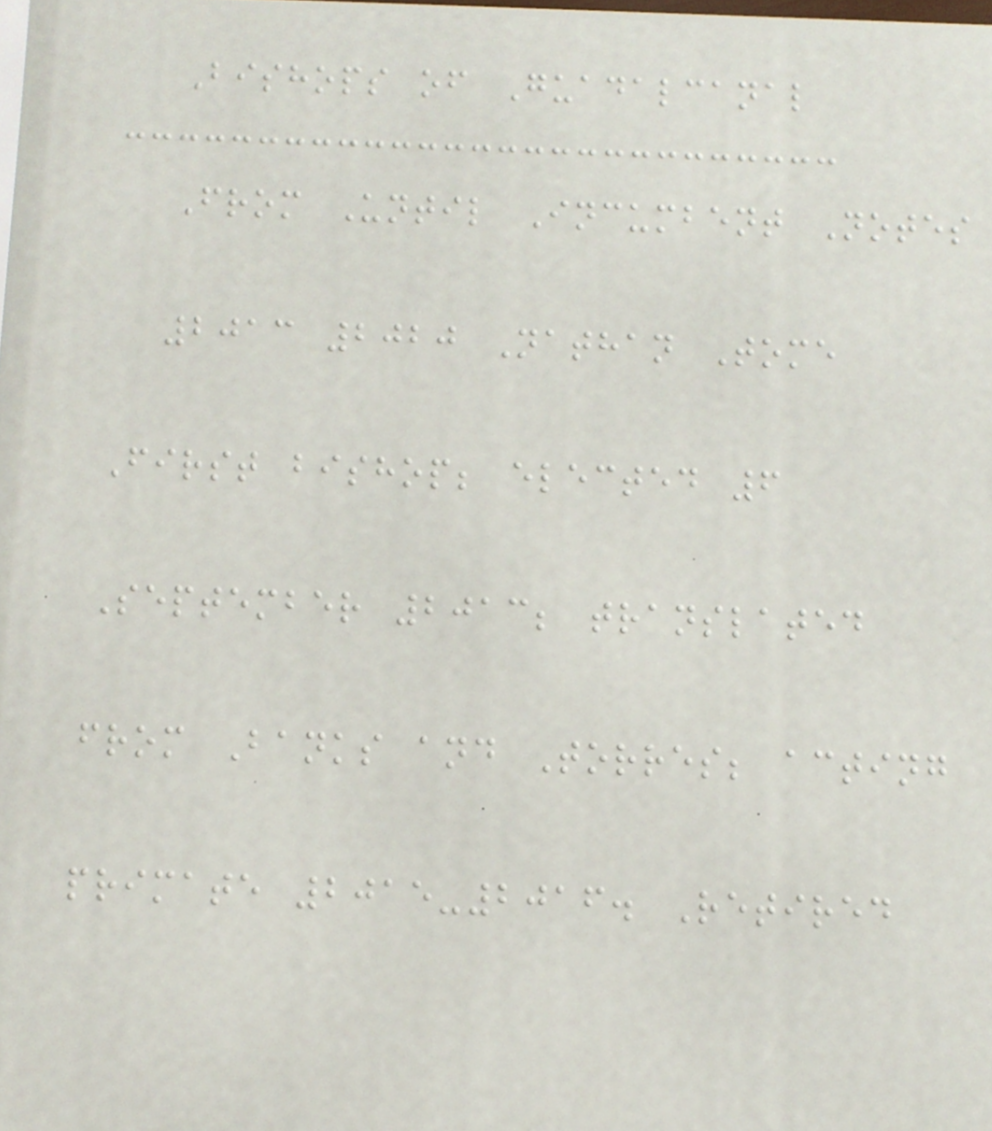Bishops of Guadalcanal
From Until Incumbent Notes
2013 2020 Nathan Tome
First bishop; elected 6
September 2013; translated
from Banks and Torres; acting
primate 2015-2016. Retired
